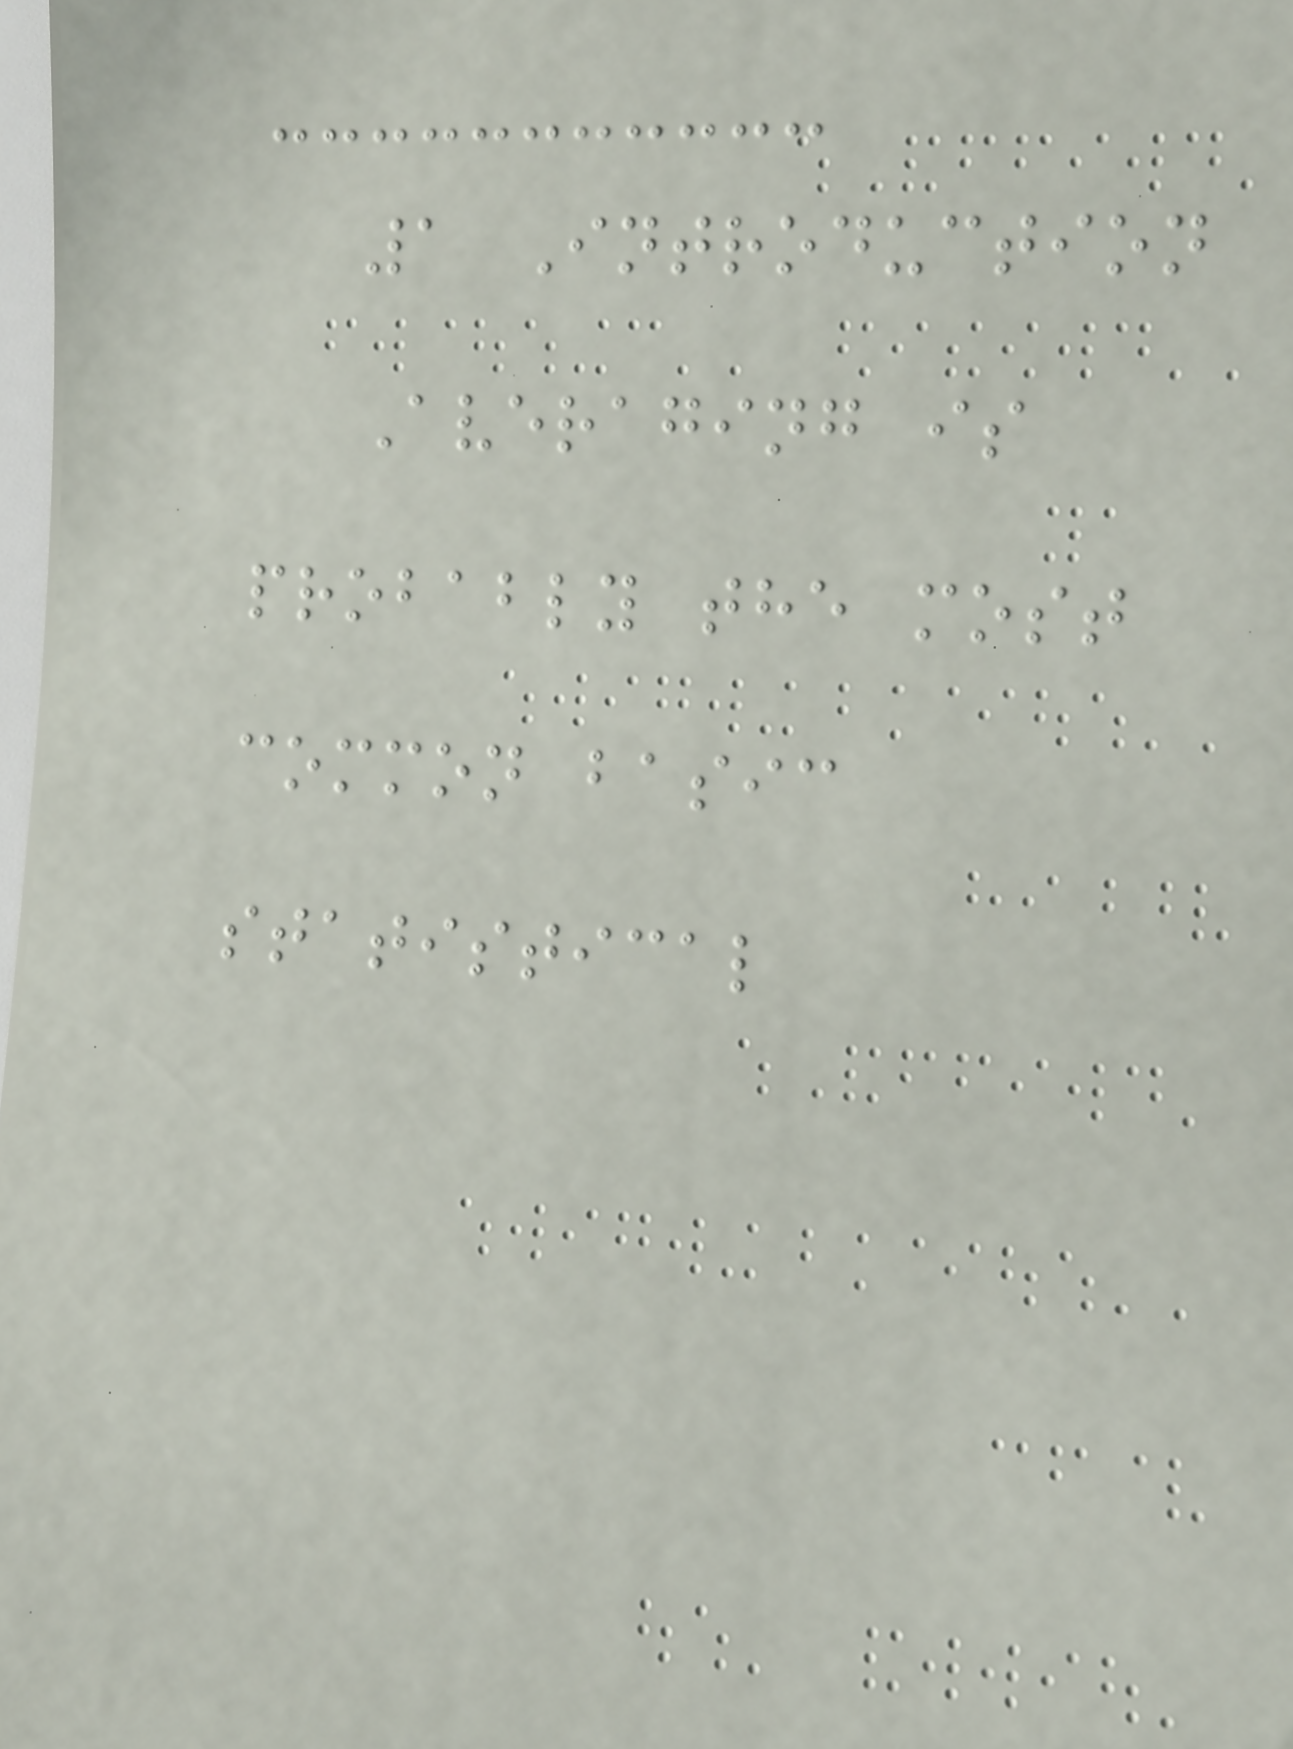1 Introduction
Averaging is
probably the most
common basic
statistical
